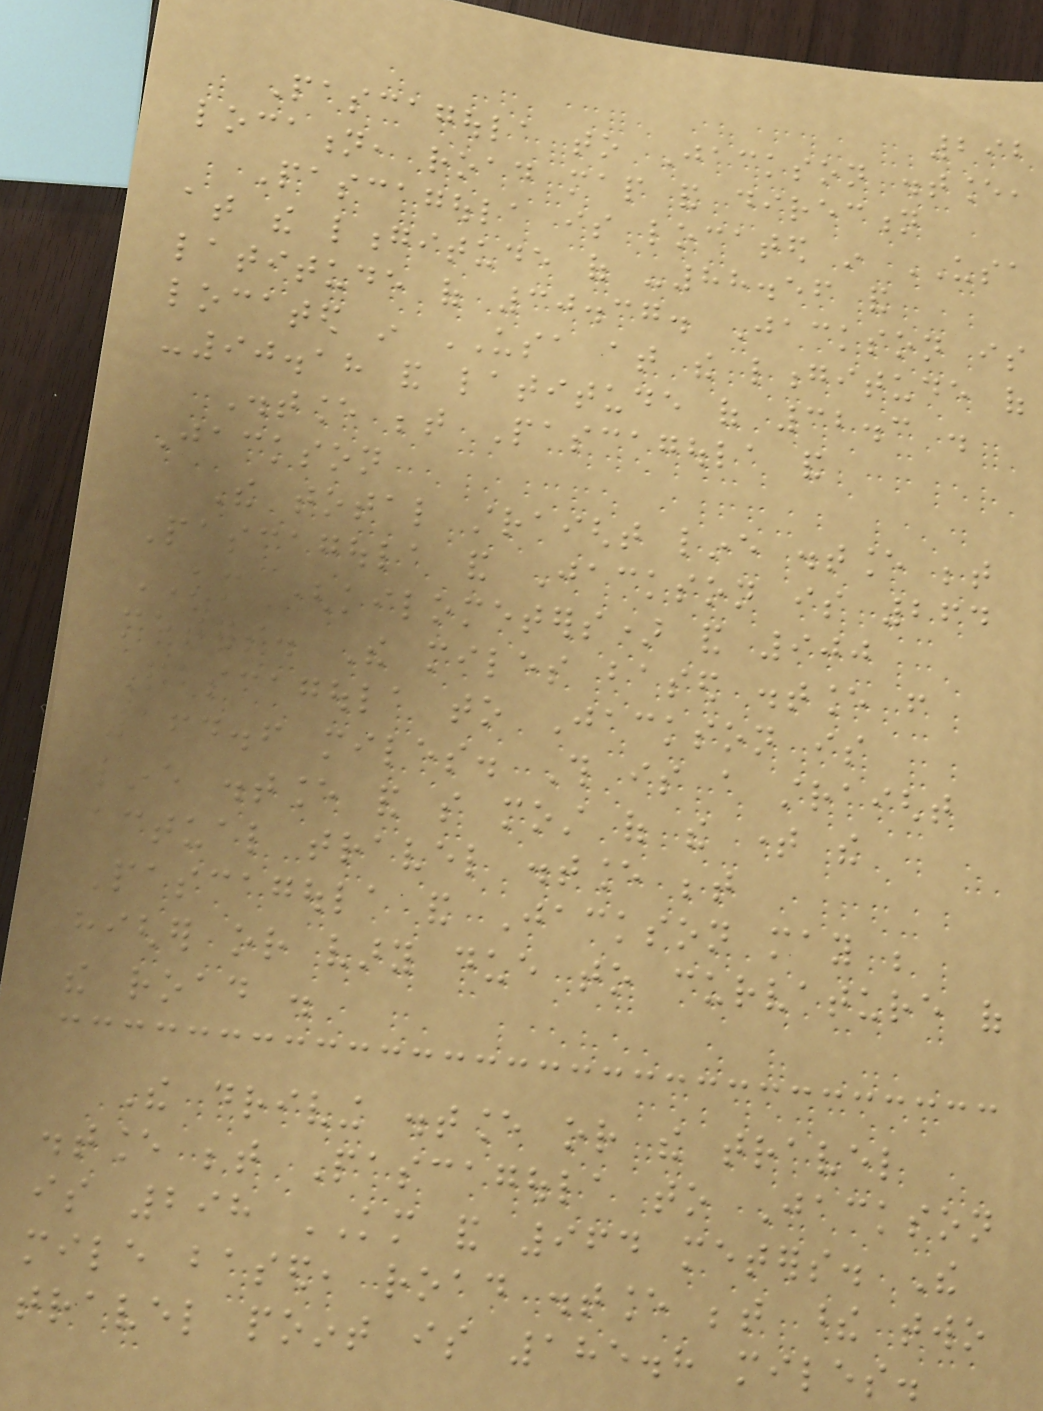292
Pascagoula to Jackson distance,
location, road map and direction
Pascagoula is located in USA
at the longitude of -88.56 and
latitude of 30.37. Jackson is
located in USA at the longitude of
-90.18 and latitude of 32.3 .
Distance between Pascagoula and
Jackson
The total straight line distance between
Pascagoula and Jackson is 264
KM (kilometers) and 900
meters. The miles based distance from
Pascagoula to Jackson is
164.6 miles. This is a straight
line distance and so most of the time the
actual travel distance between
Pascagoula and Jackson may be
higher or vary due to curvature of
the road .
The driving distance or the travel
distance between Pascagoula to Jackson
is 298 KM and 964 meters. The
mile based, road distance between these two
travel point is 185.8 miles.
